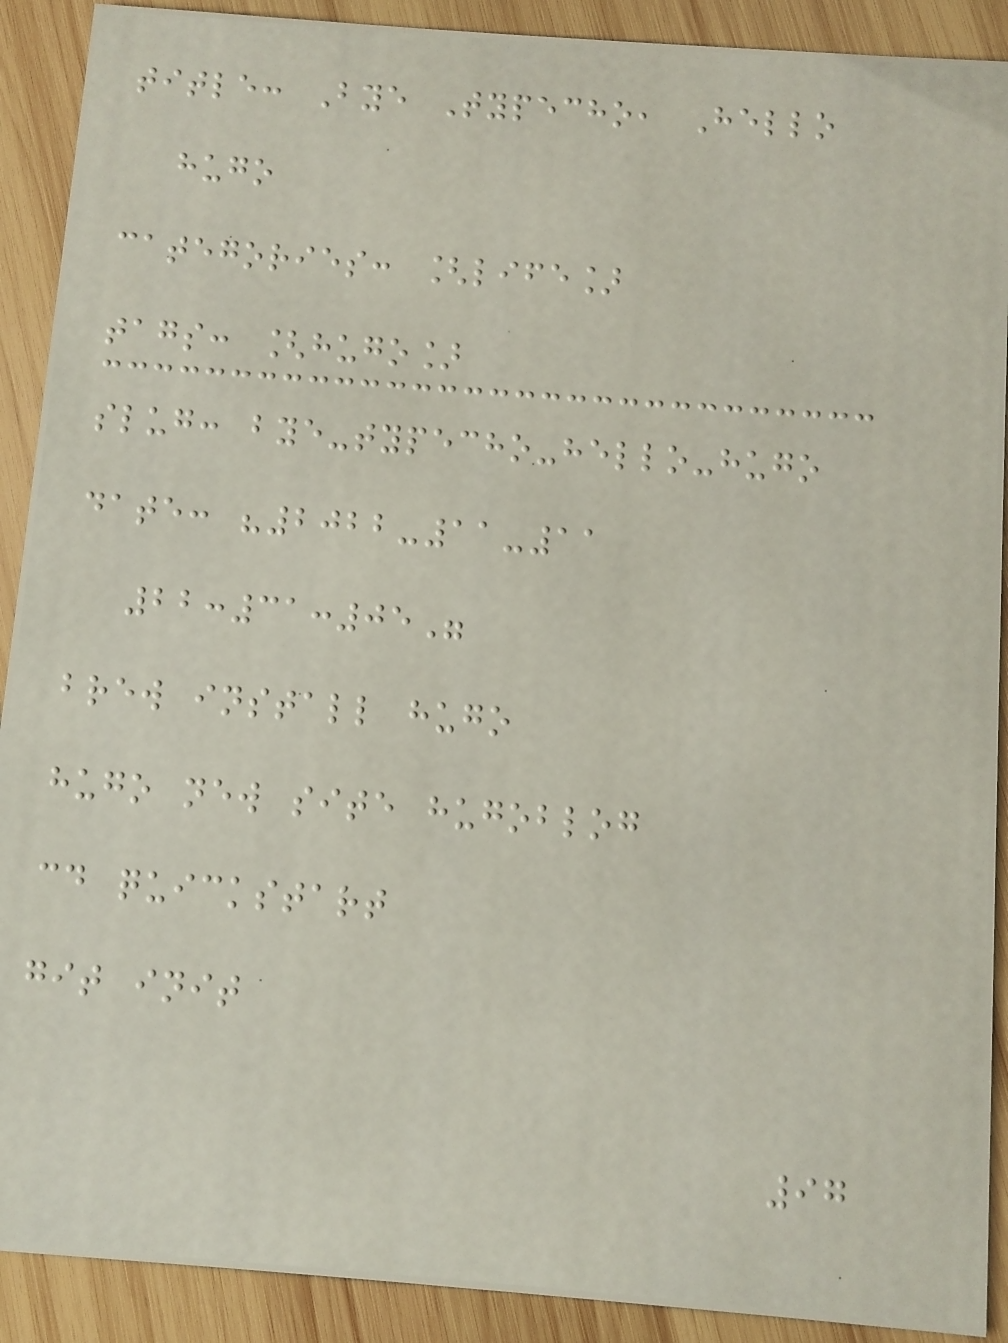title: Bye Typecho, Hello
hugo
categories: [life]
tags: [hugo]
slug: bye-typecho-hello-hugo
date: "2022-11-11
22:31:05"
brew install hugo
hugo new site hugoblog
cd quickstart
git init
97
